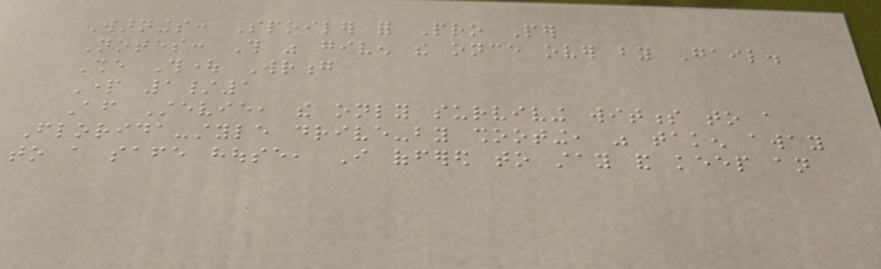Warnings: Spoiler for Pro Per
Notes: This was given the once over by Gail.
She Thought Wrong
Part 1/1
After Stevie, the only surviving witness to a
Florida-style drive-by shooting, was taken away
to a safe house, I offered to stay and keep an
